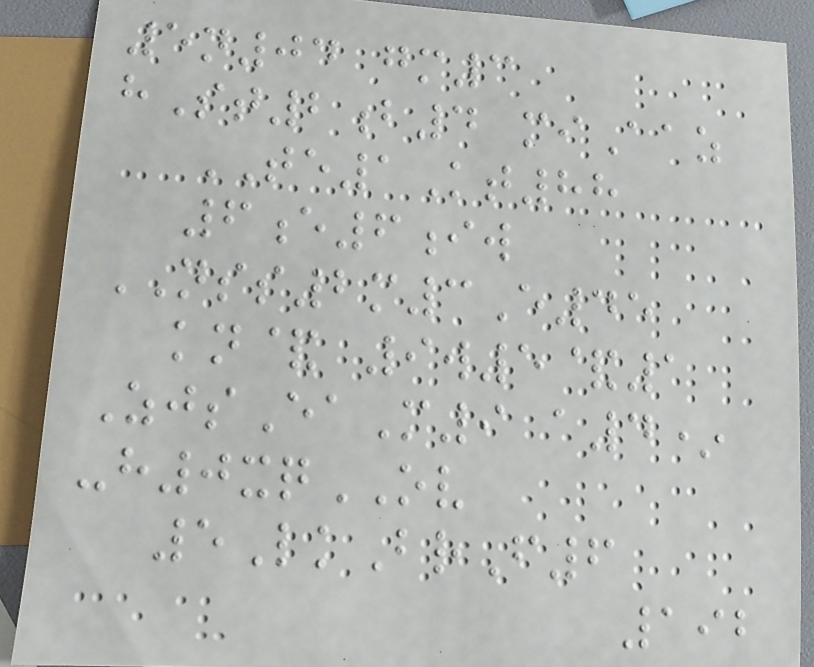5n04 gm3
hSt2b4 miAaz
TE1Kt88
6e6iw
NSS2m3E45
kn& 9w5&1
ZjsEaM9 a4*
-h0xqOV
5LkBrF6
192
